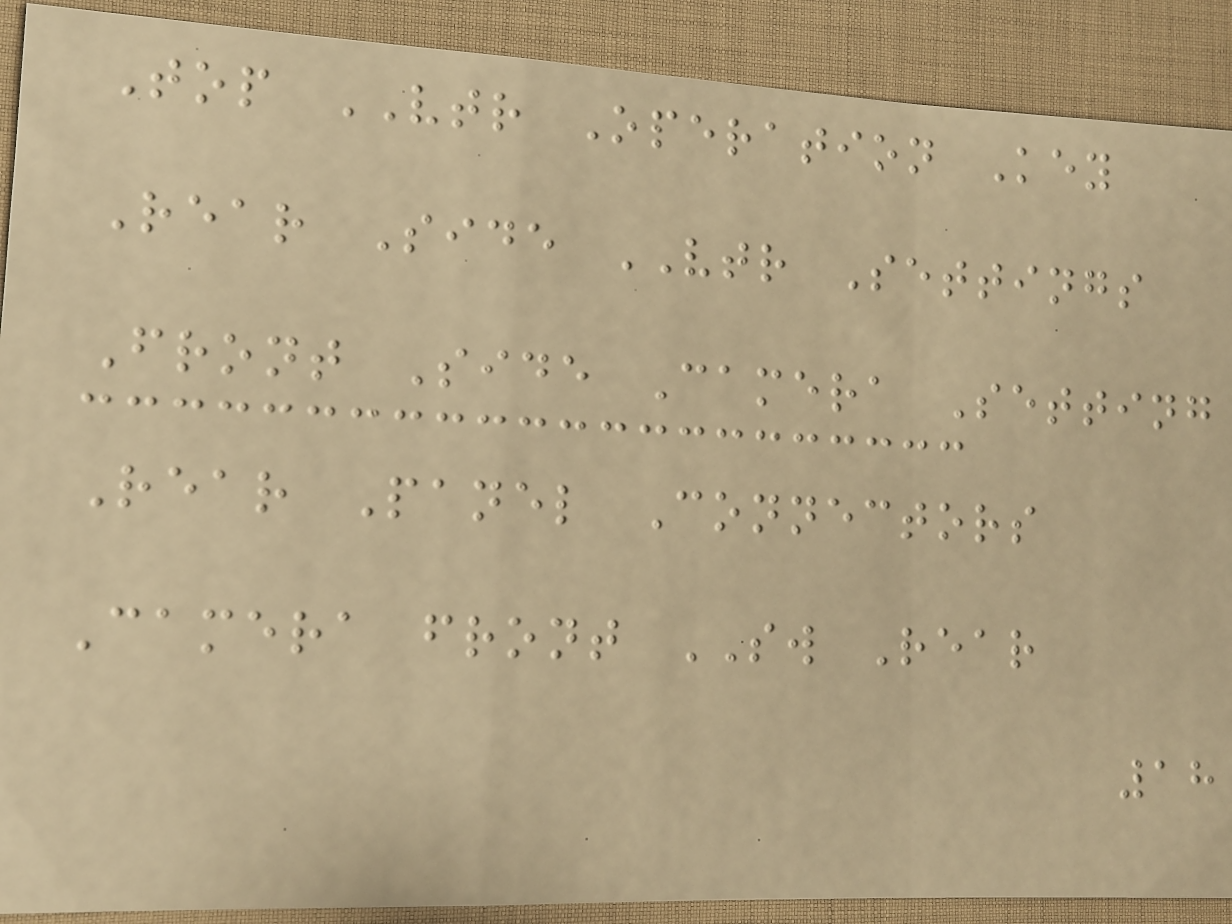Top VTR Operation Key
Rear Side VTR Settings
Front Side Camera Setting
Rear Panel Connectors
Camera front SW Rear
18
